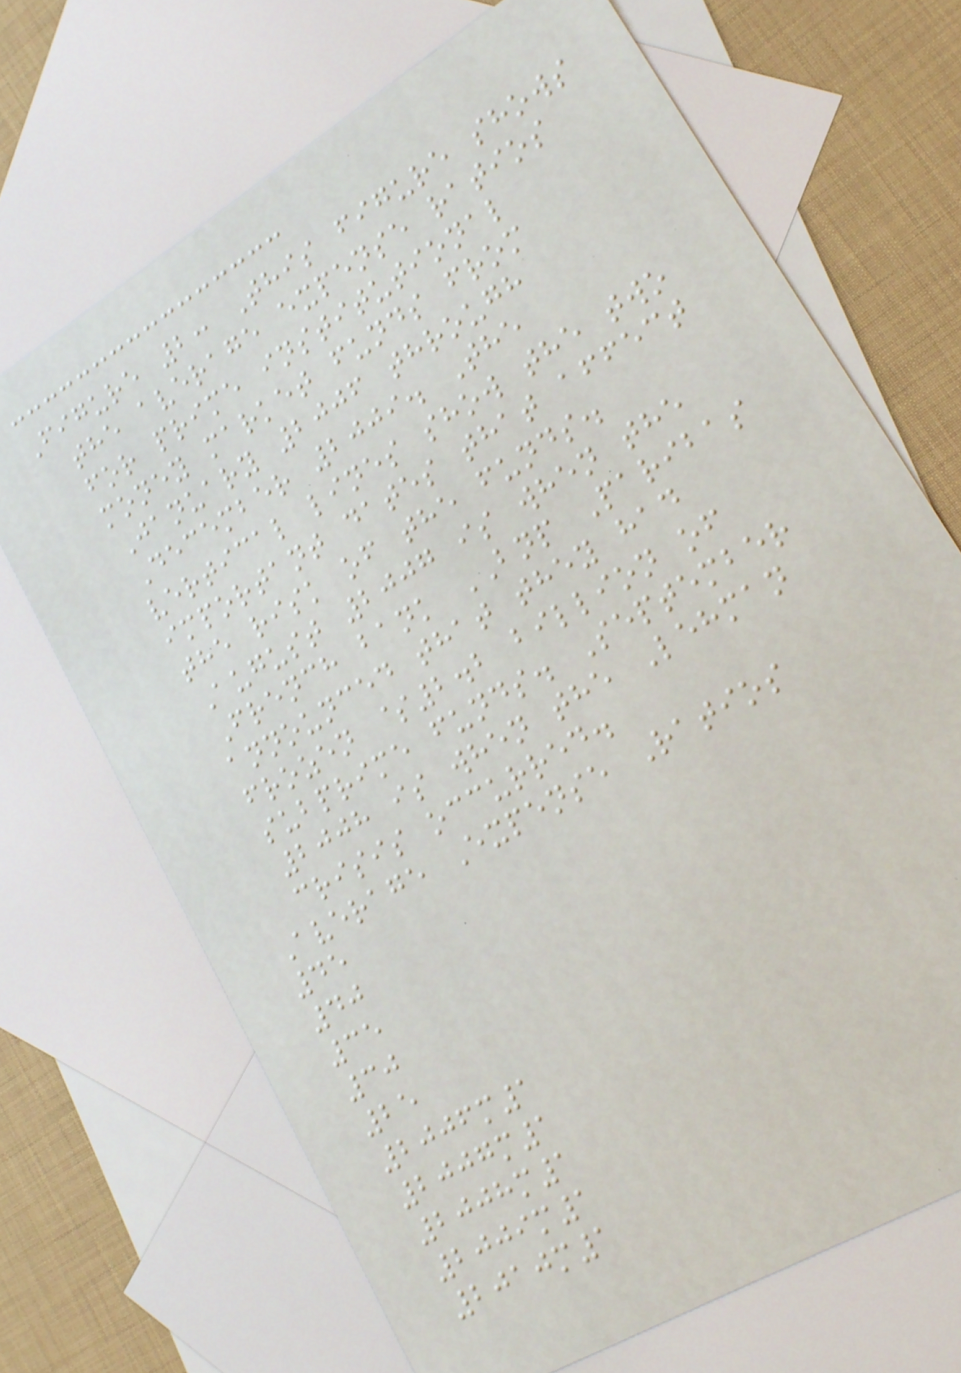Figure 2: This figure shows
the average expense ratios
for prime institutional
money market funds from
January 2006 through
December 2009. The
vertical lines show the two
important dates that affect
the risk of the funds.
August 2007 is when the
French bank BNP Paribas
announced that they had
frozen $2.2 billion of
subprime funds. September
2008 is when the Lehman
crisis occurred.
Average Expense Ratios
45
40
35
30
25
2006m1
2007m1
2008m1
2009m1
2010m1
